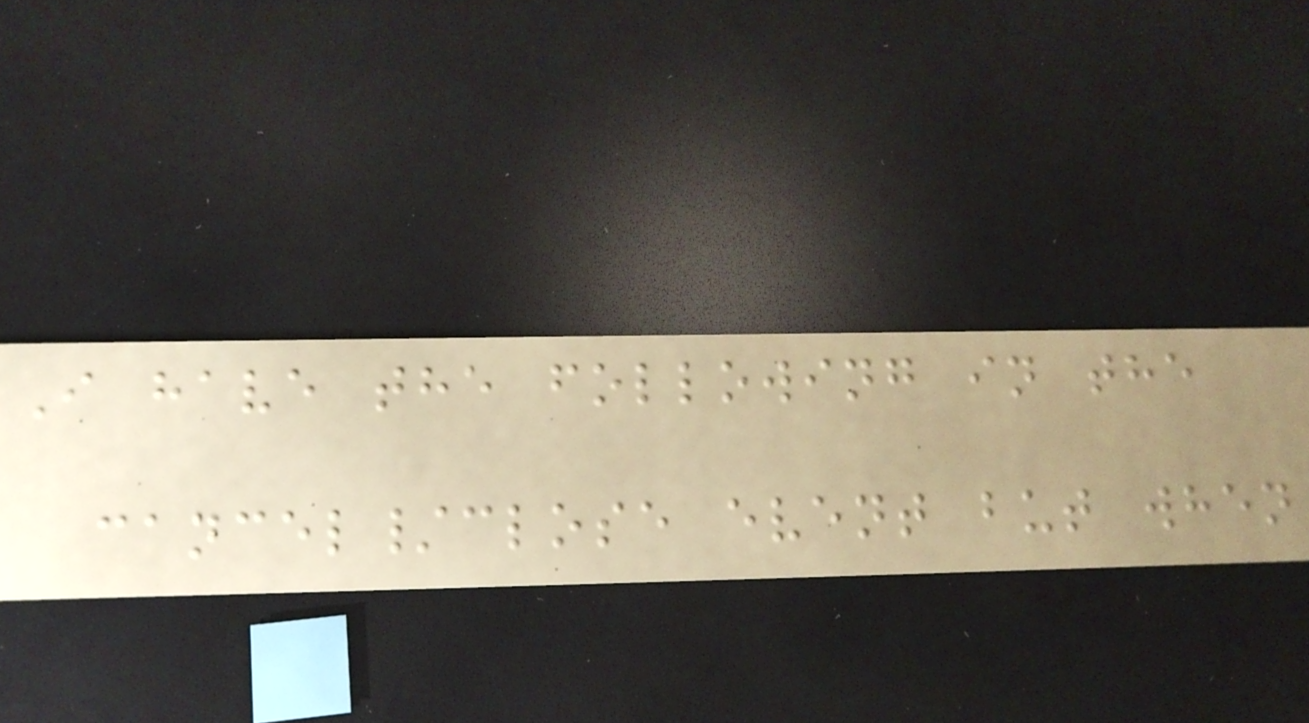I have the following in the
cancel/close event but when
